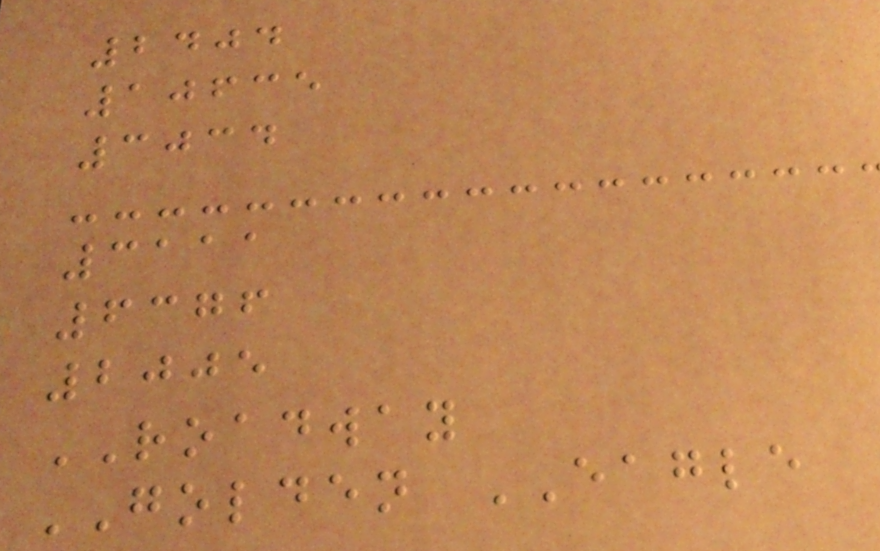2404
10635
3034
3111
6376
2005
ROADWAY
GOLDEN EAGLE
